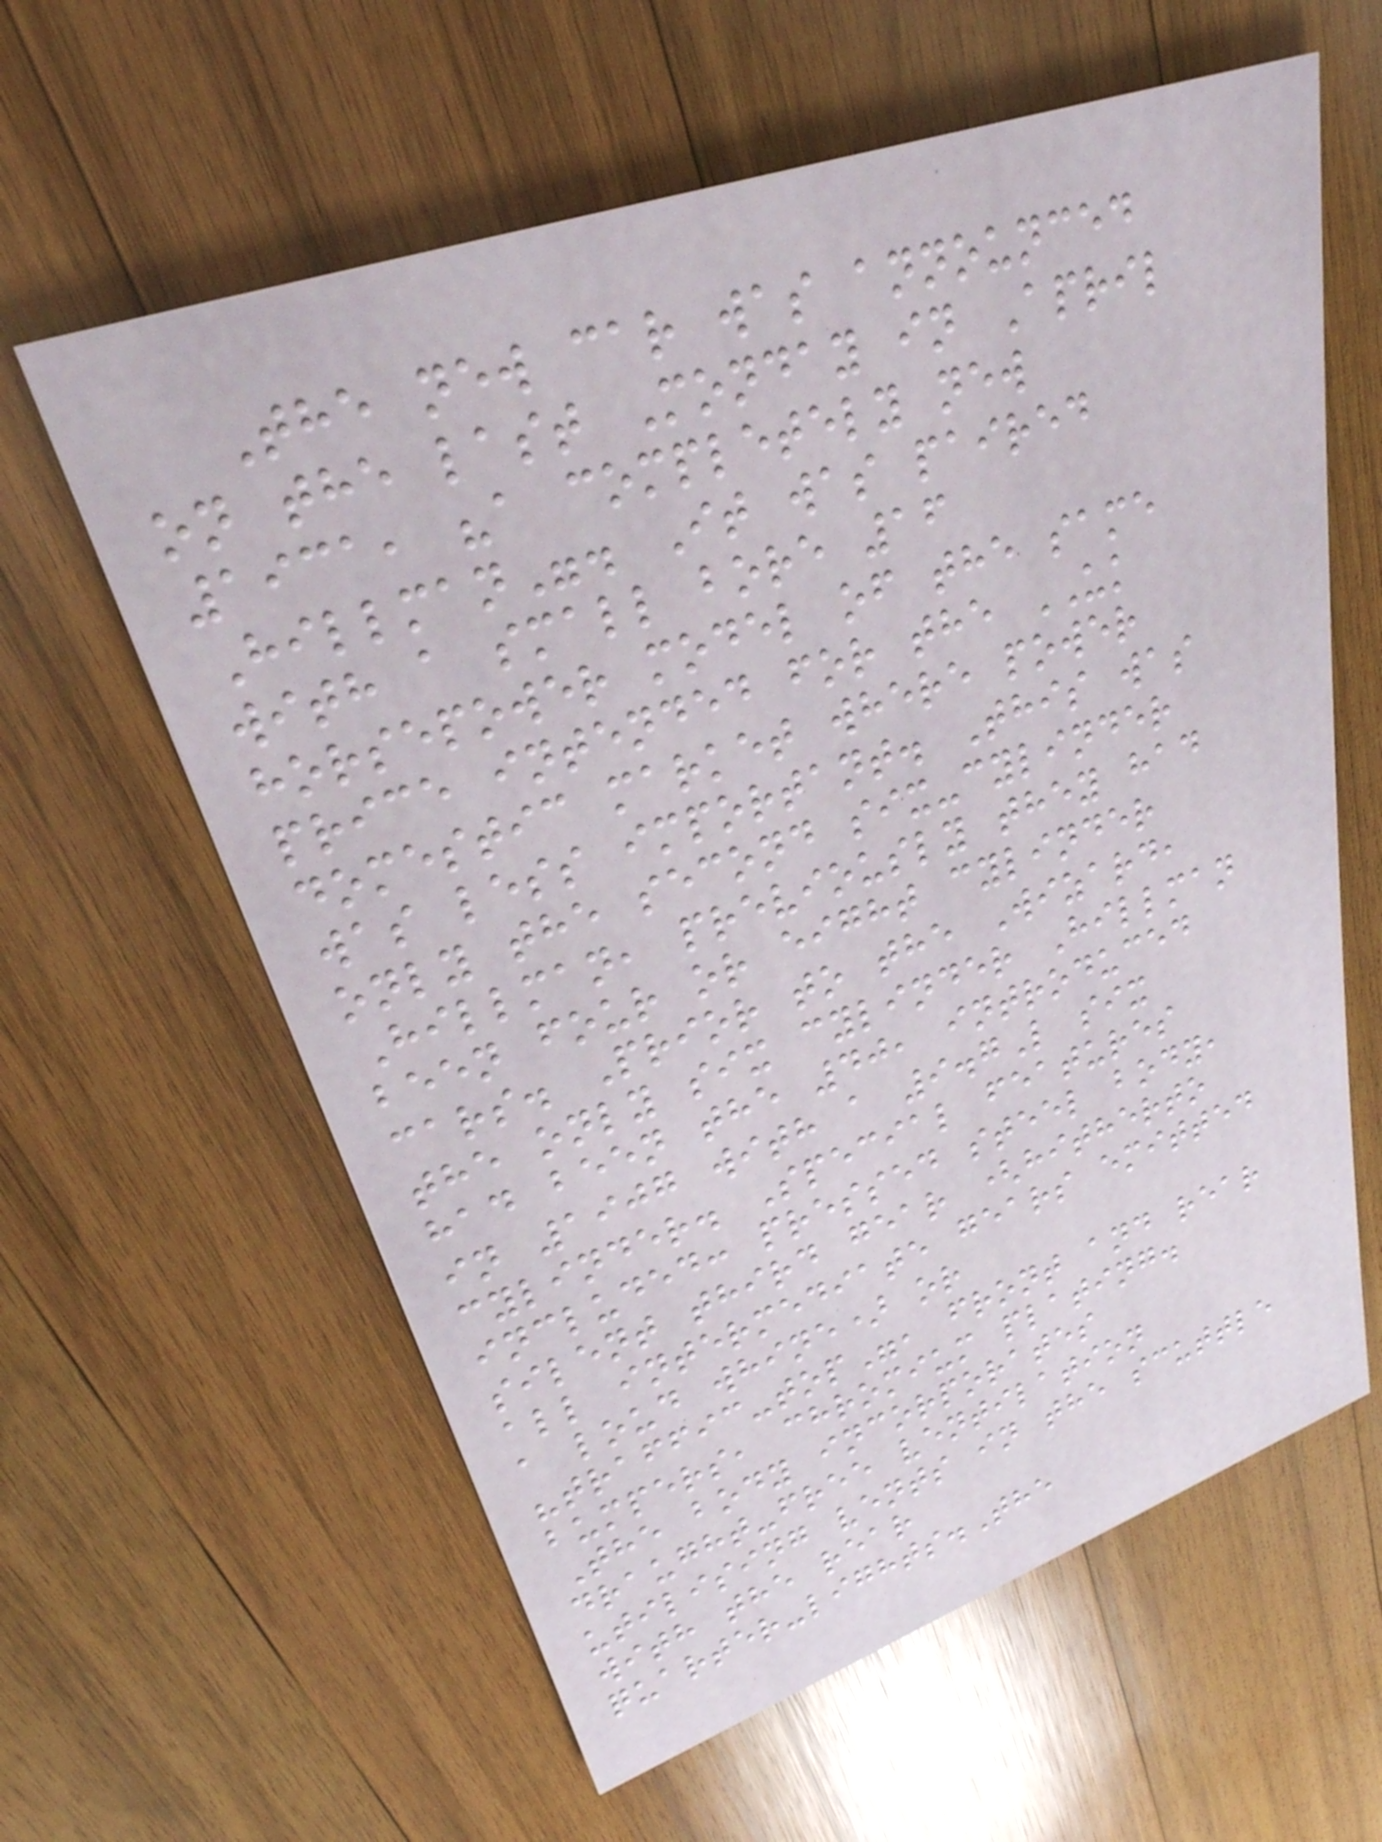The new car was announced
on the last Monday in April
1931, "a completely new
Hillman". It was paired
with a small bore 16
horsepower model of the same
price intended for the UK
domestic market where power
was less important. This was
only the second six-cylinder
Hillman, previously they had
been four or eight cylinder
cars. Prior to the Wizard,
the only six cylinder Hillman
had been the 40, introduced
in 1907 with a 9.7L six
cylinder. Special features
included: pressed steel body,
silent third gear (hitherto
all intermediate gears emitted
a loud whine) or
"traffic-top", front and rear
bumpers, chromium plating.
The body incorporates
draught-free ventilation
utilising vents in the scuttle
with the rear
quarter-lights.The
